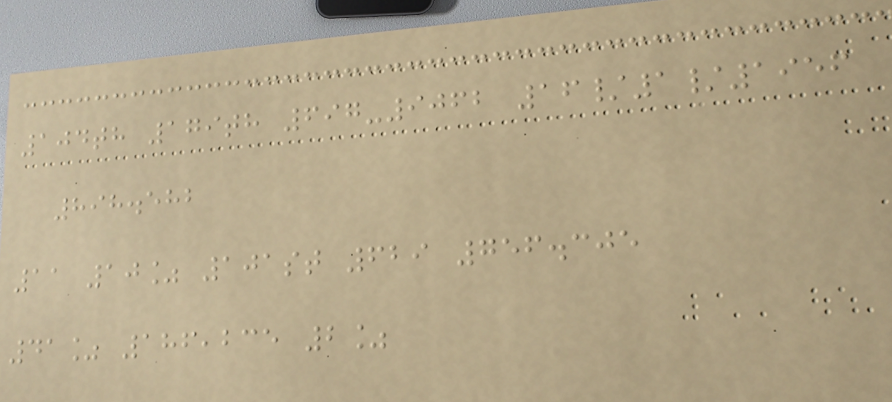104th 179th 697-9062 16/1/1956
898.582
11 10% 101st 629 756.305
41% 186,235 2%
